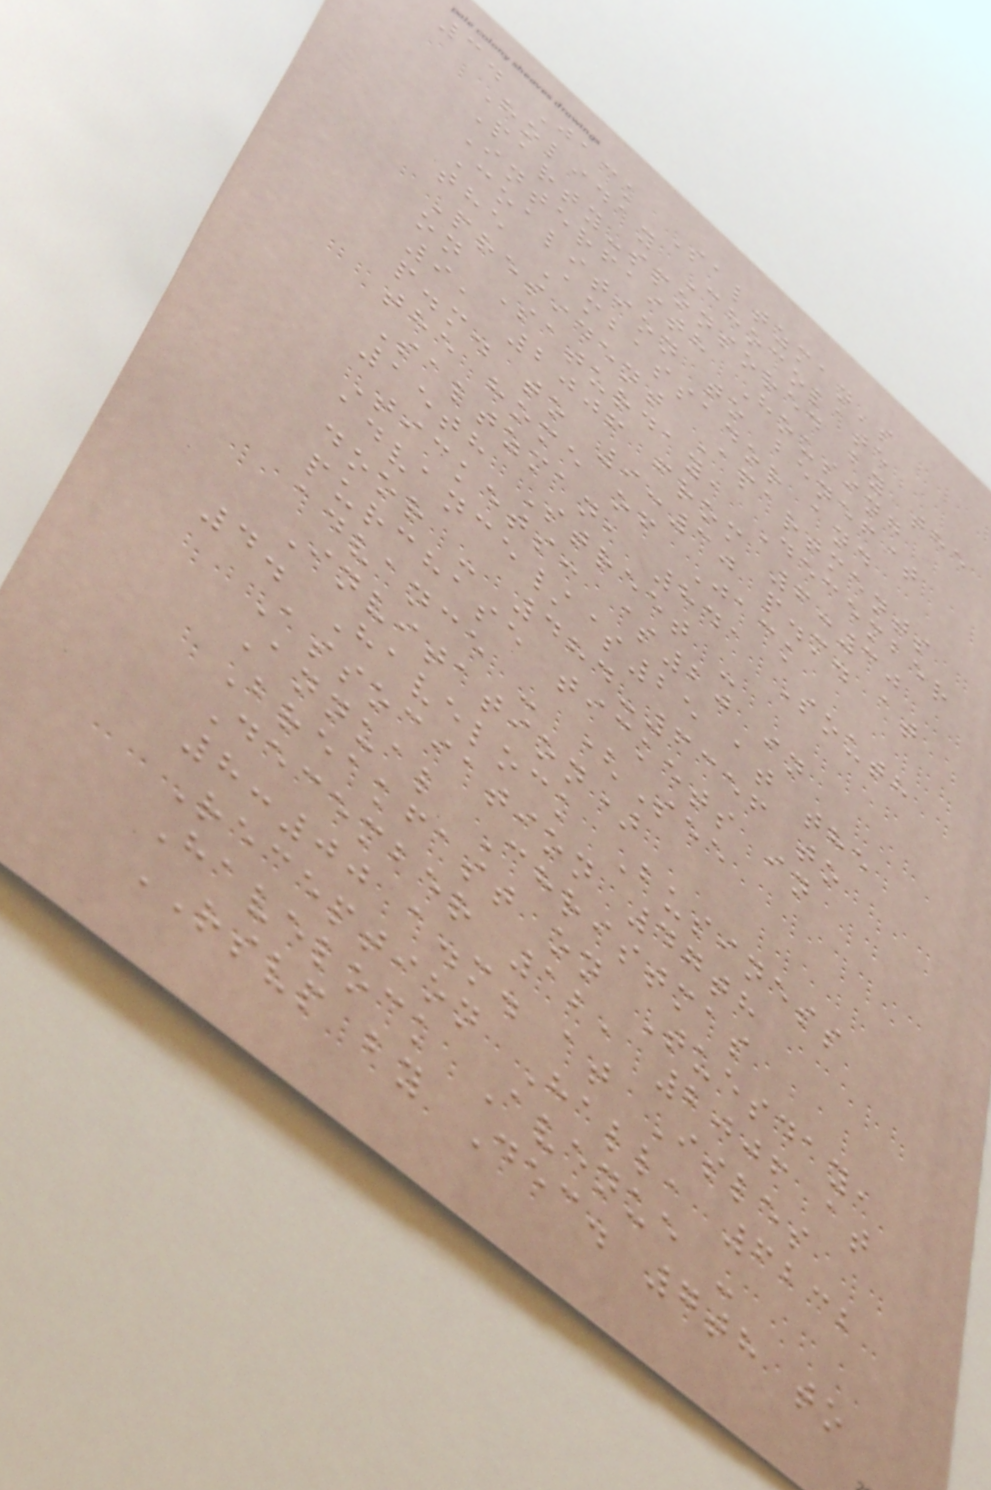3. Jack Saltzman's
Holiday Chocolate
Party-sponsored by the
Interfaith Housing
Coalition to benefit
the Ambassador and
President Apartments
on Saturday, December
9, 2006 from 6:30
p.m. to 9:30 p.m. at
the home of Jack
Saltzman, 841 South
15th Street -
Tickets: $20 in
advance/$25 at the
door - 484-6356 to
purchase tickets in
advance - (See
Invitation)
4. Havelock Business
Association 47th
Annual Christmas
Breakfast on Tuesday,
December 12, 2006 at
8:00 a.m. at Isles
Reception Hall, 6232
Havelock Avenue -
RSVP by Dec. 7th to
